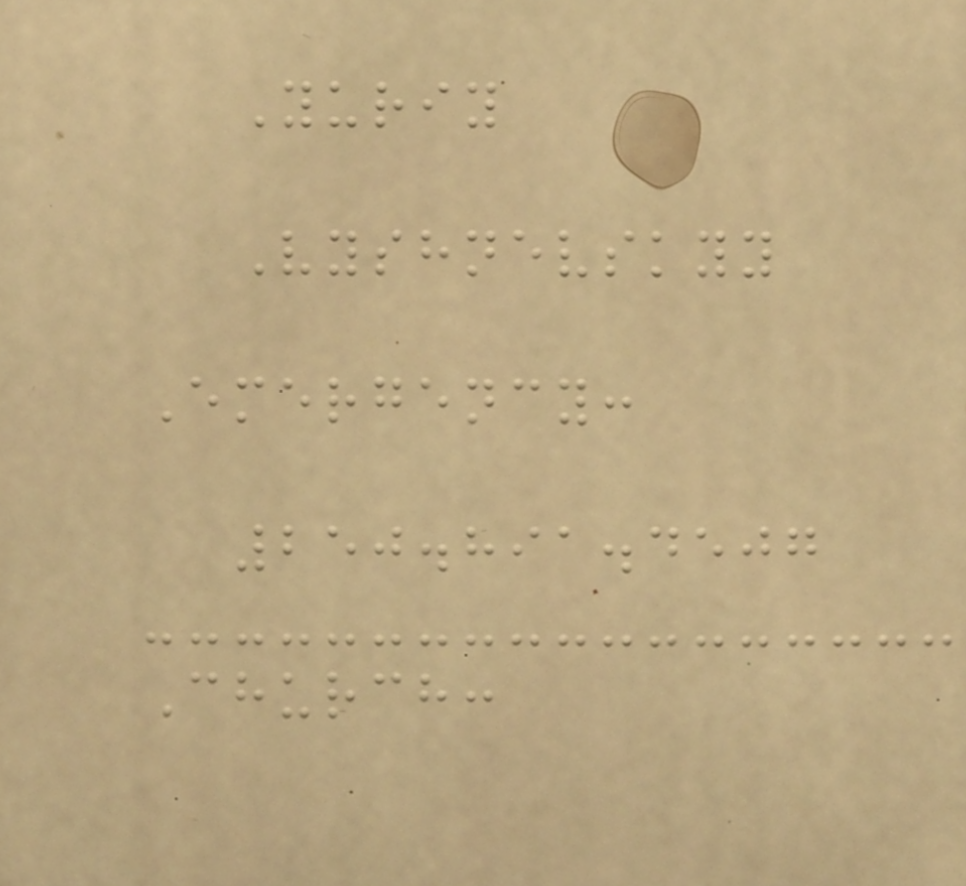Yuriy
Vyshnevskyy
Emergency:
250.891.4507
Church:
